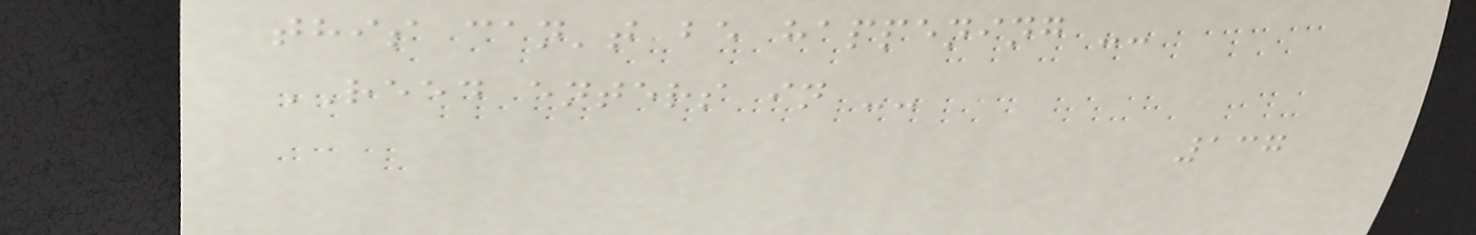this can't be happening --
REED enters in --
137
